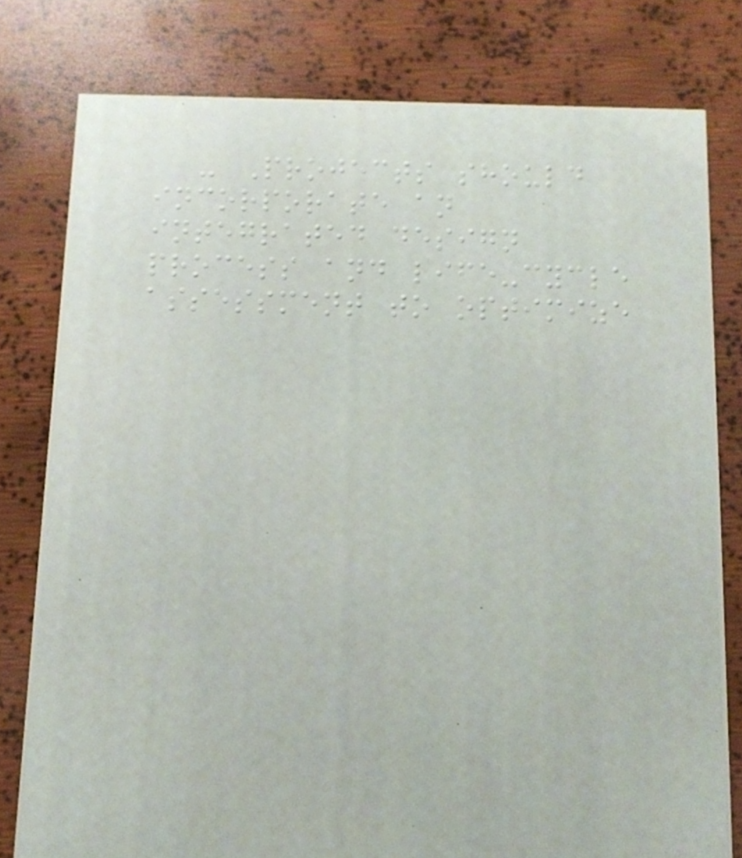- Projects should
incorporate an
integrated design
process and life-cycle
assessment to optimize
